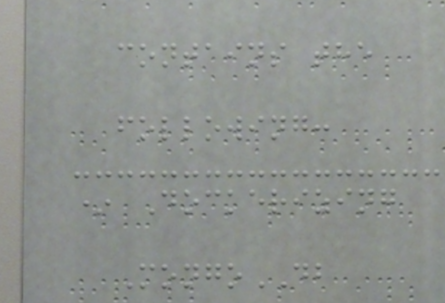contains the
following:
* Dockerizing
MongoDB
